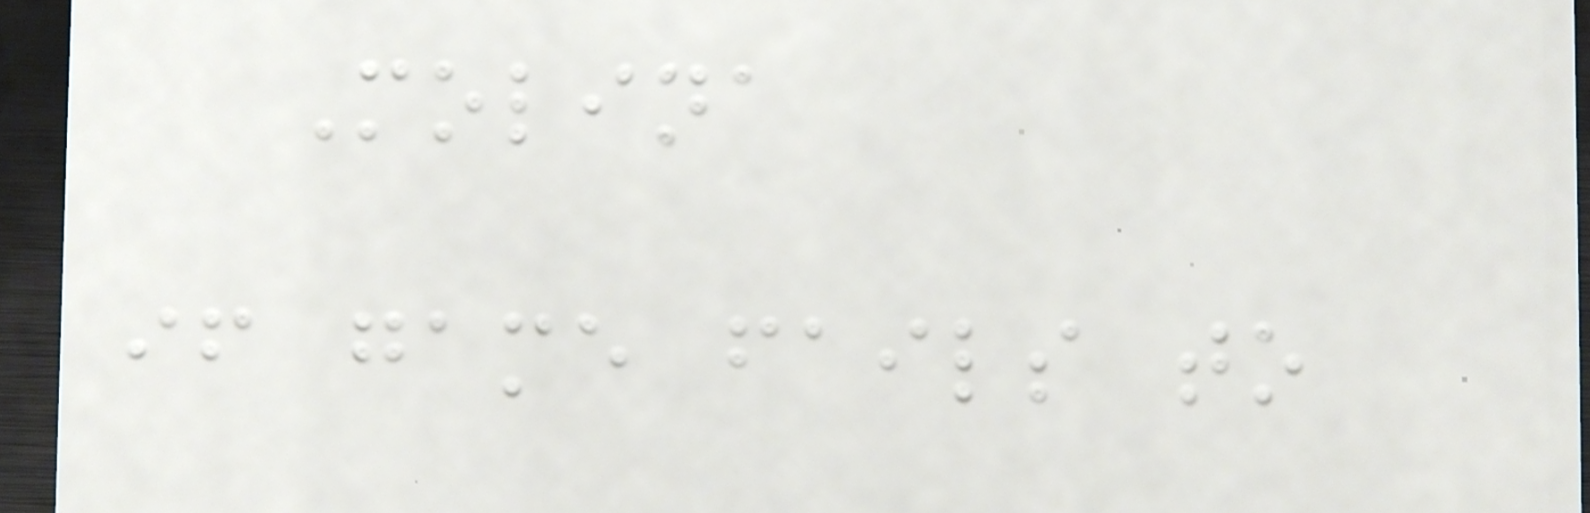Molina
if game fails to
